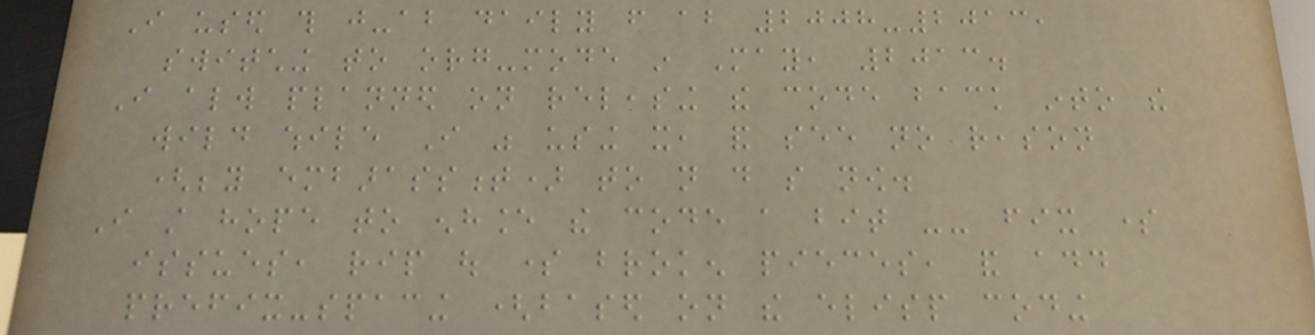I used this just-about daily from about 2008-2013,
switching to org-mode in May, 2013.
I always planned on releasing the code back into the
wild while I was using it, and see no reason
(beyond embarassment) to not do so now.
I still hope to enhance the code a bit -- fix some
issues, rip out some broken pieces, and add
prefix-spacing (based on the elisp coding
